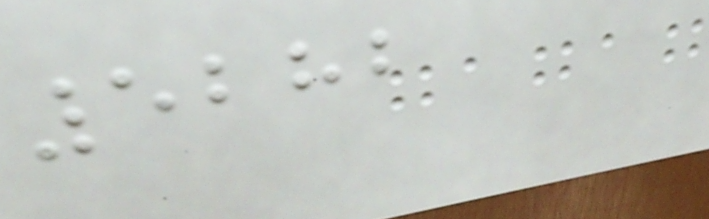5282
